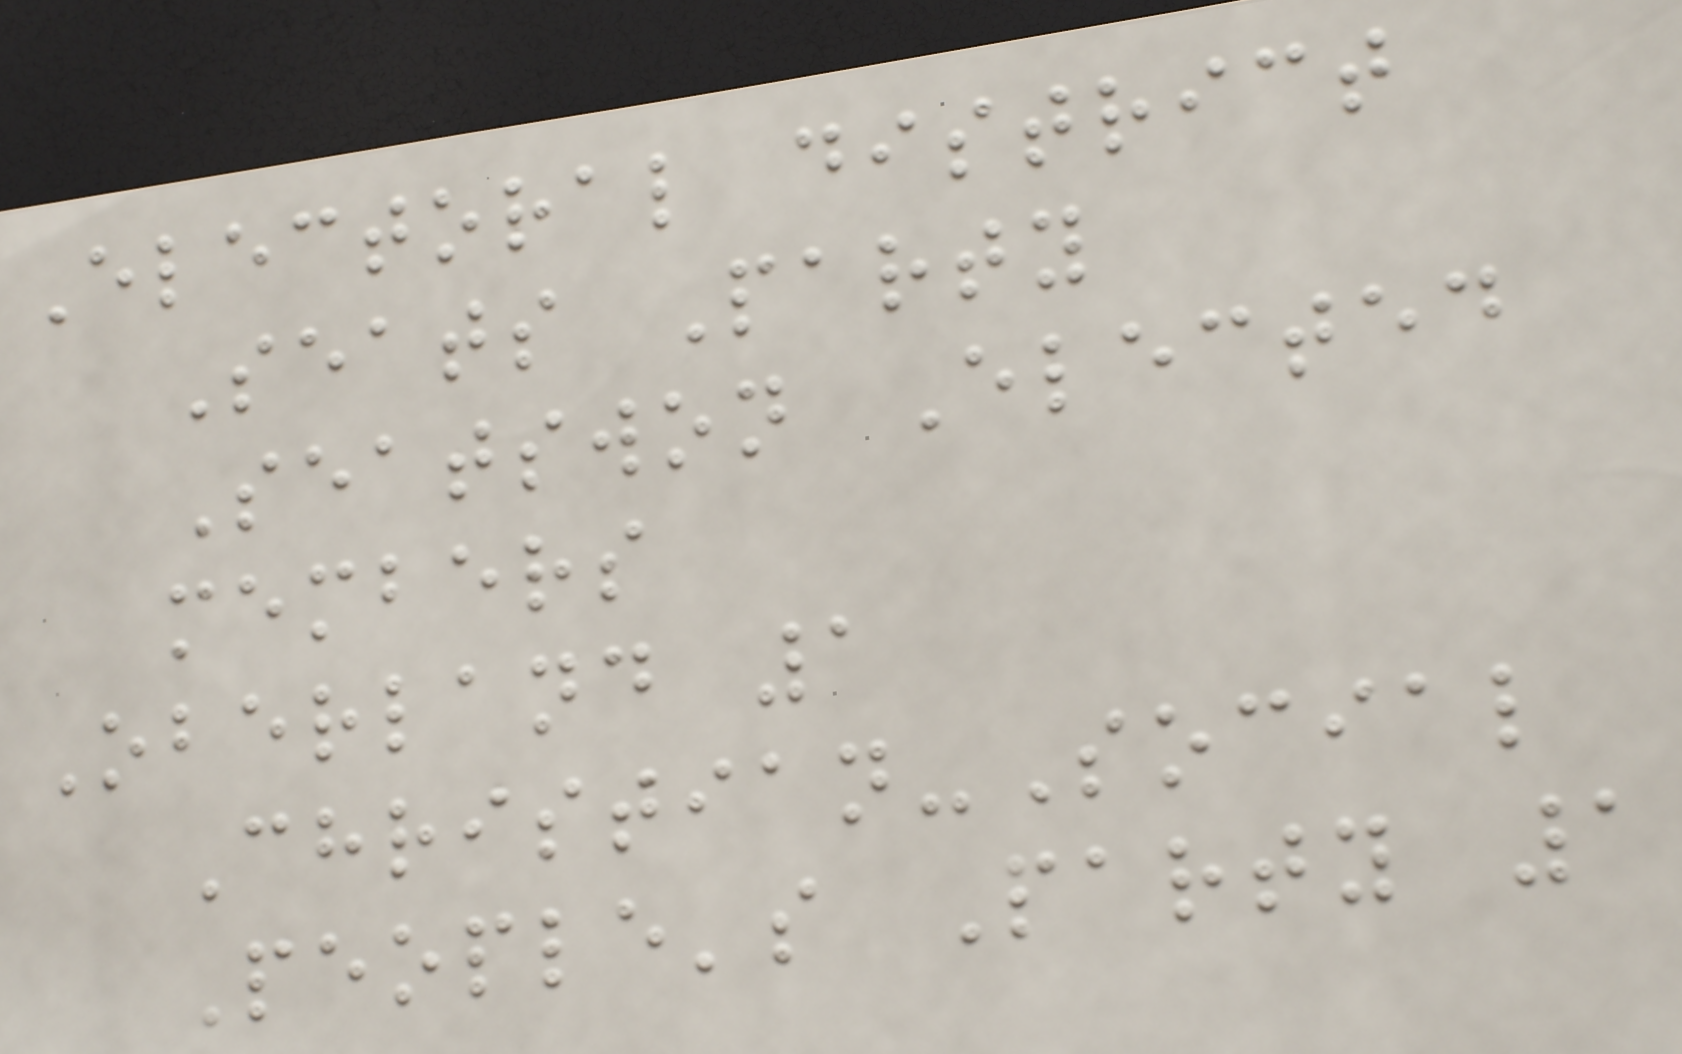Electoral district
Seats Party
Seatswon Elected
members
Oberland 1
Christian-Social
People's Party 1
